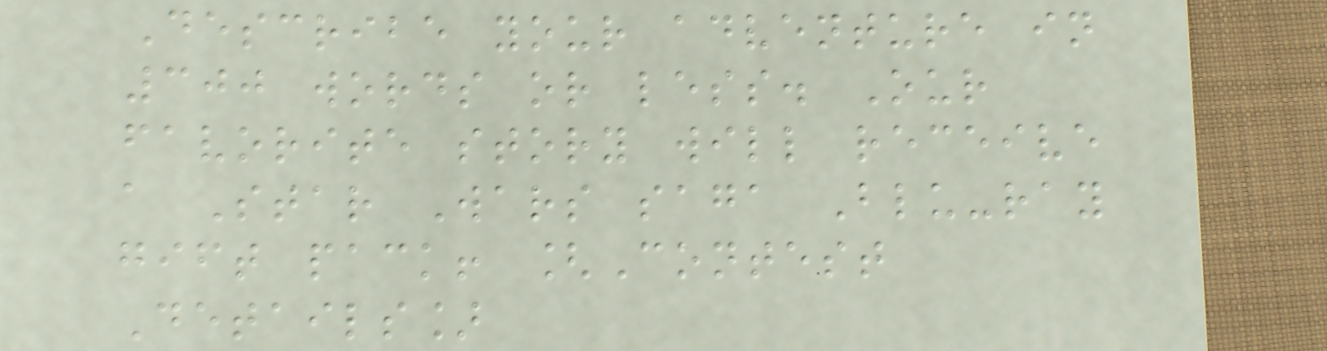Describe your adventure in
300 words or less. Our
favorite story will receive
a Star Wars saga Blu-ray
gift pack! [Contest
Details]
